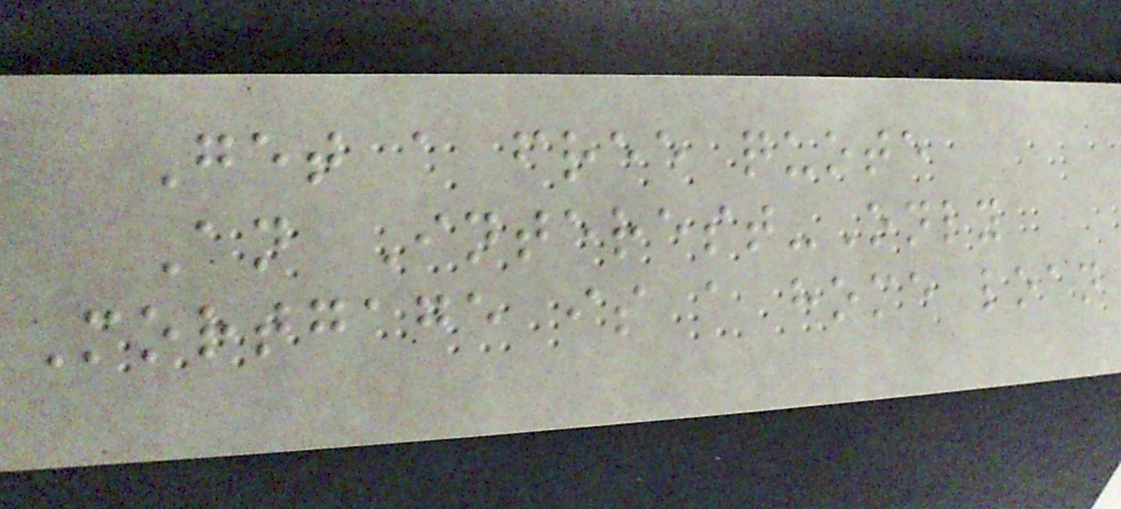Get a free quote
An Interest-Only
Mortgage is a home loan
